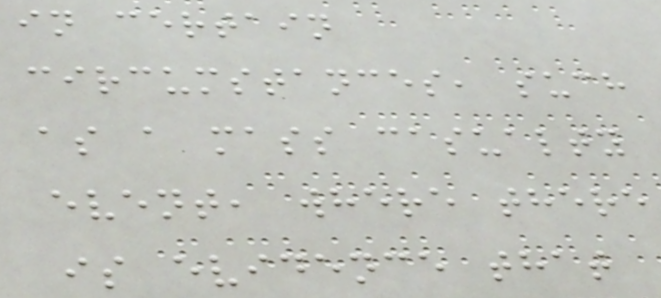in certain
circumstances, such
as a mass casualty
event, where there
is evidence that
